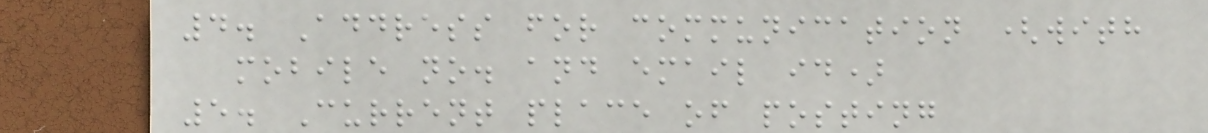4. Address for communication (with
mobile no. and email id)
5. Current place of posting
